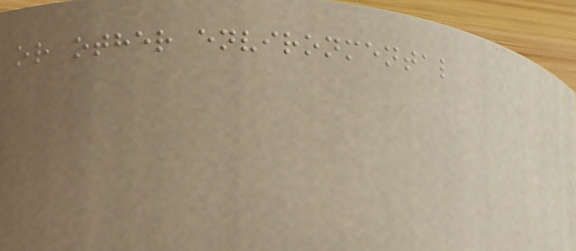or other environmental
